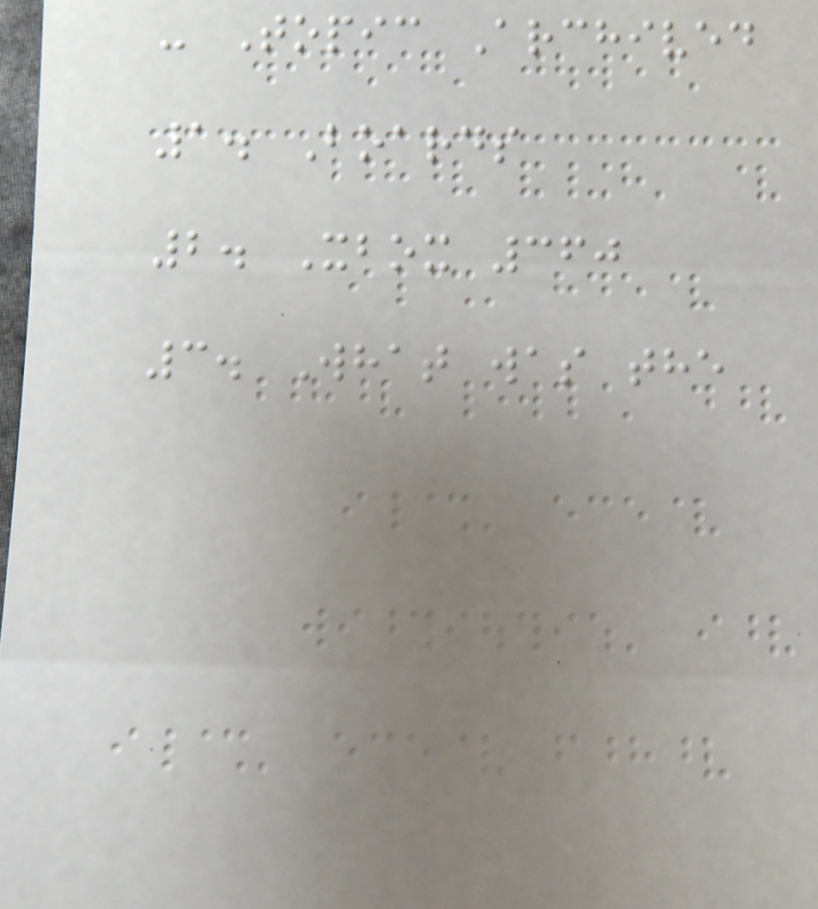- Topic Archived
1. Boards
2. Xbox 360
3. What was the
